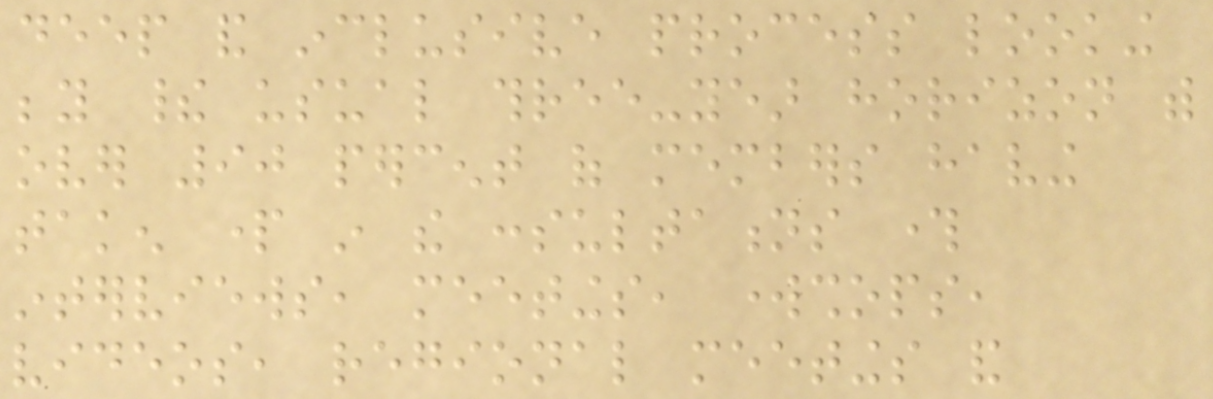deep and inclusive process looking
beyond their usual three-year horizon with
over 90 percent of members having
taken part in the consultations through
interviews, meetings, workshops,
videos, regional meetings and
